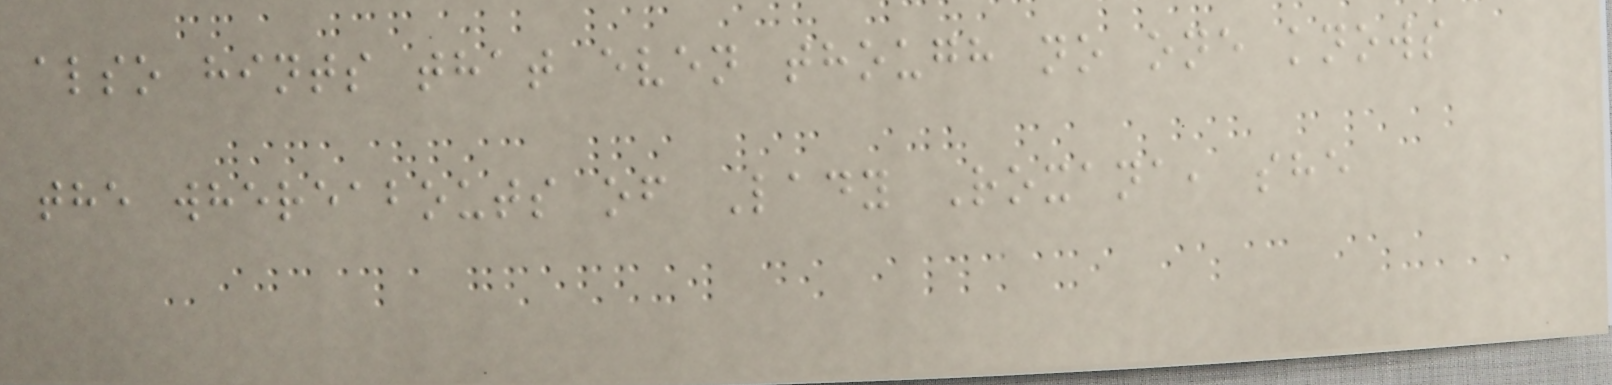also hints that even though no one knows
the whereabouts of Lady Roxana, she
